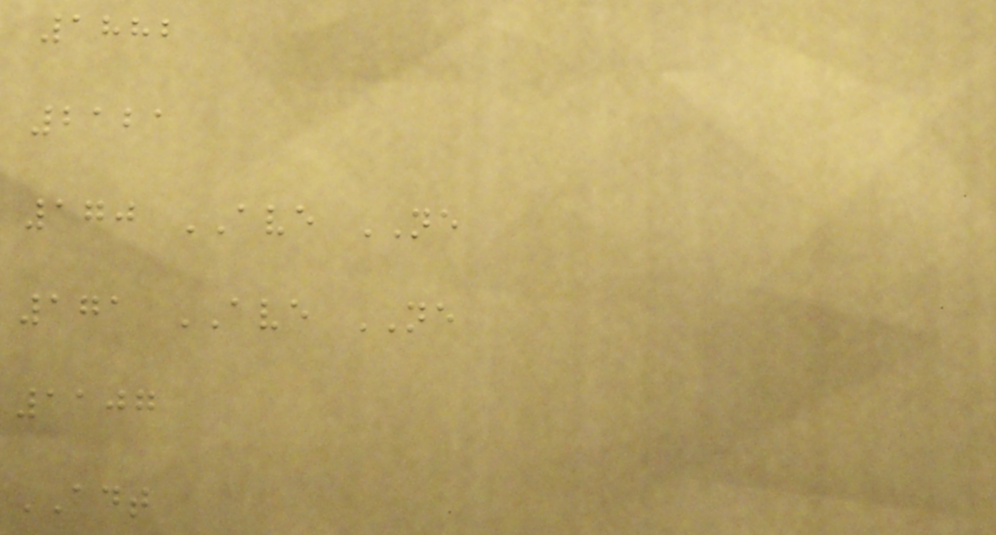1882
2121
170 AVE NE
171 AVE NE
1107
ADT
